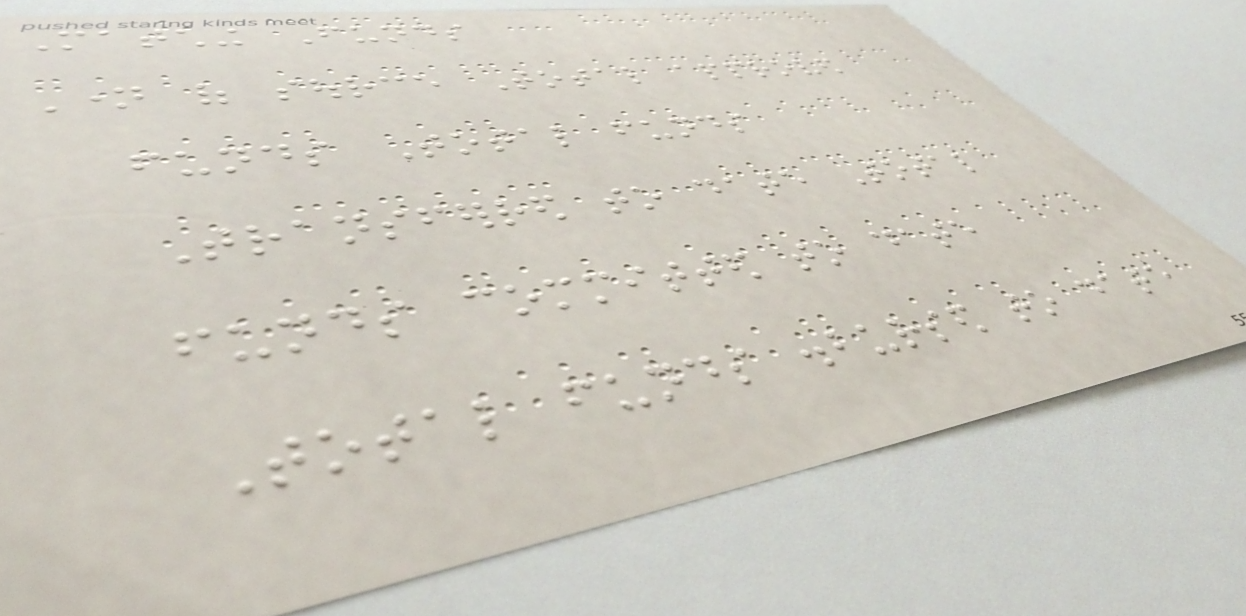Matching Funds
Name of source Total approved
funds Total funds
Transferred to date Total
funds committed to date
Total funds disbursed to date
